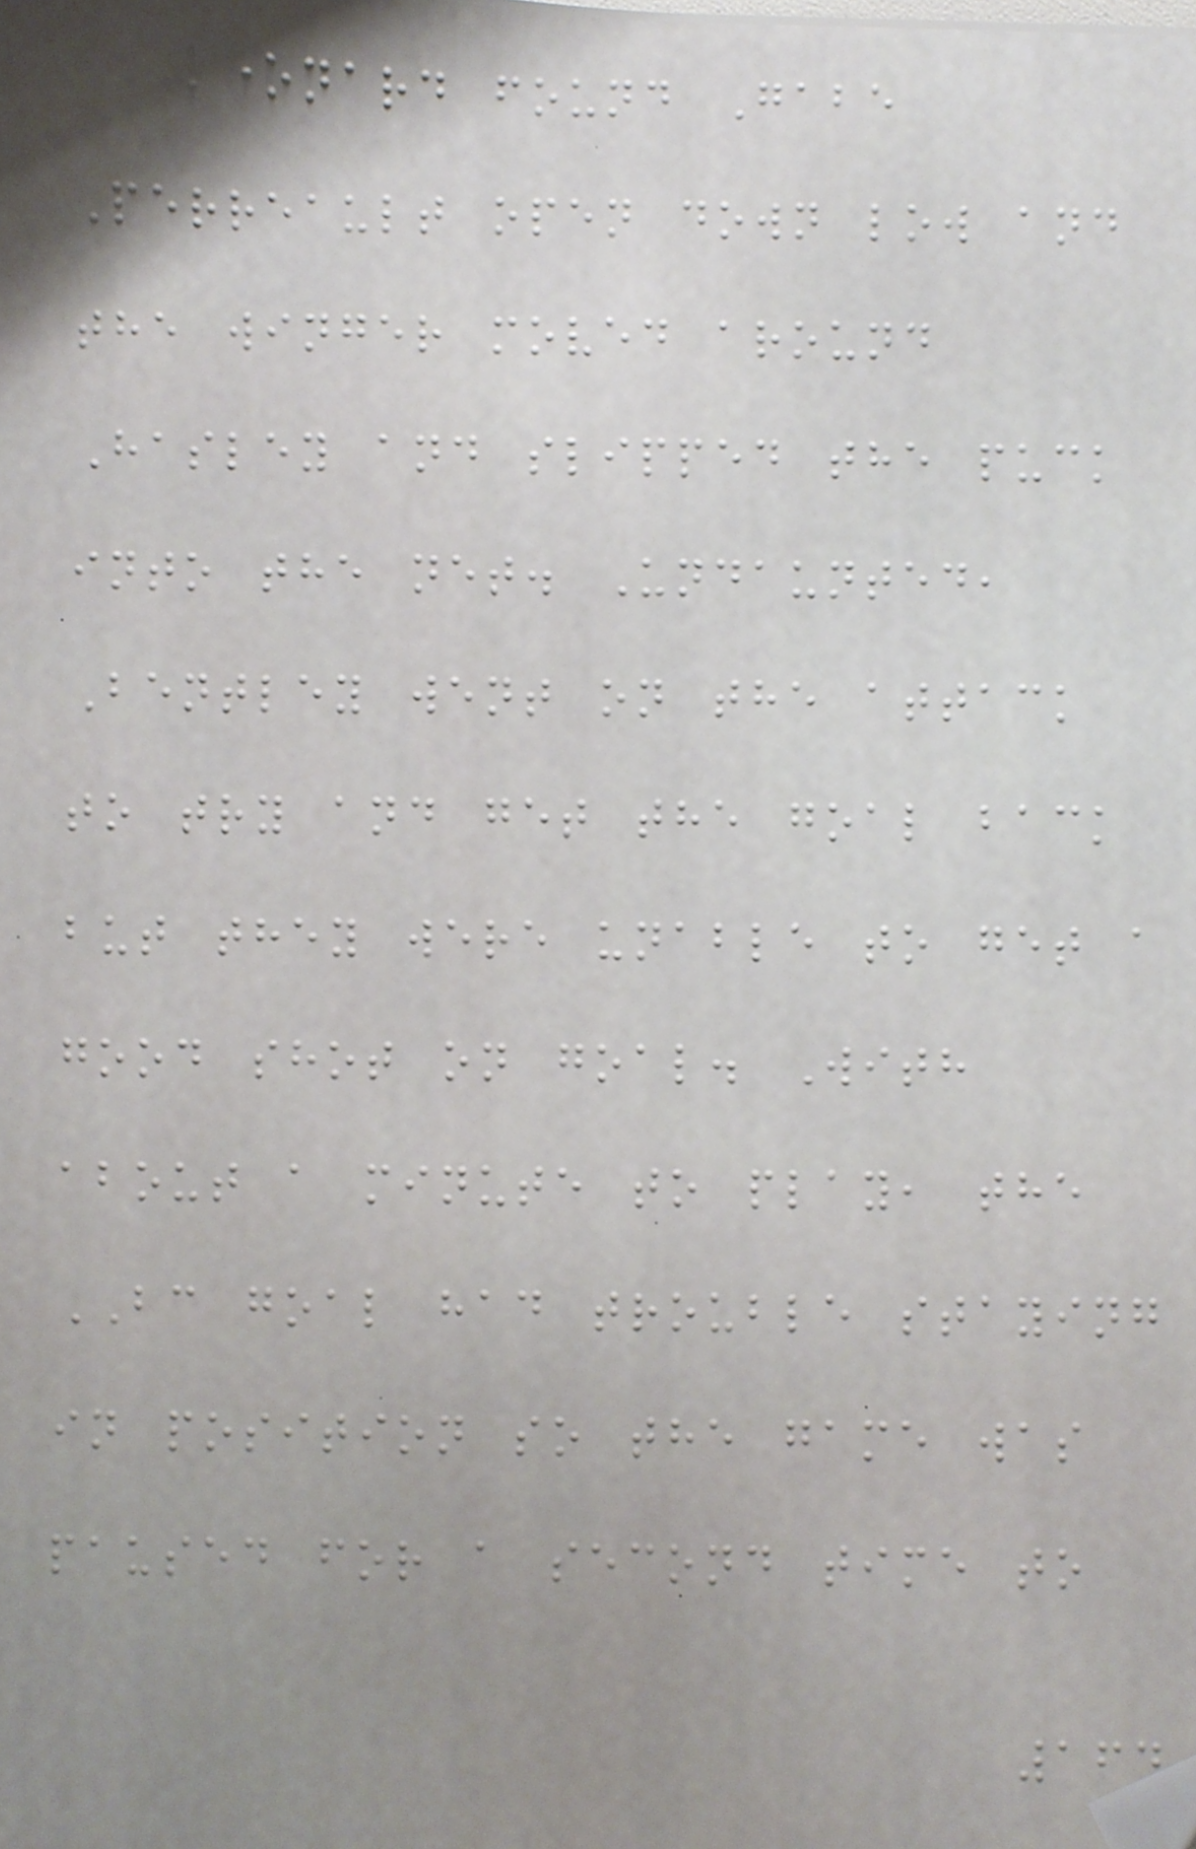Leonard found Gabe
Perreault open down low and
the winger moved around
Hasley and slipped the puck
into the net. Undaunted,
Bentley went on the attack
to try and get the goal back
but they were unable to get a
good shot on goal. With
about a minute to play, the
BC goal had trouble staying
in position so the game was
paused for a second time to
164
